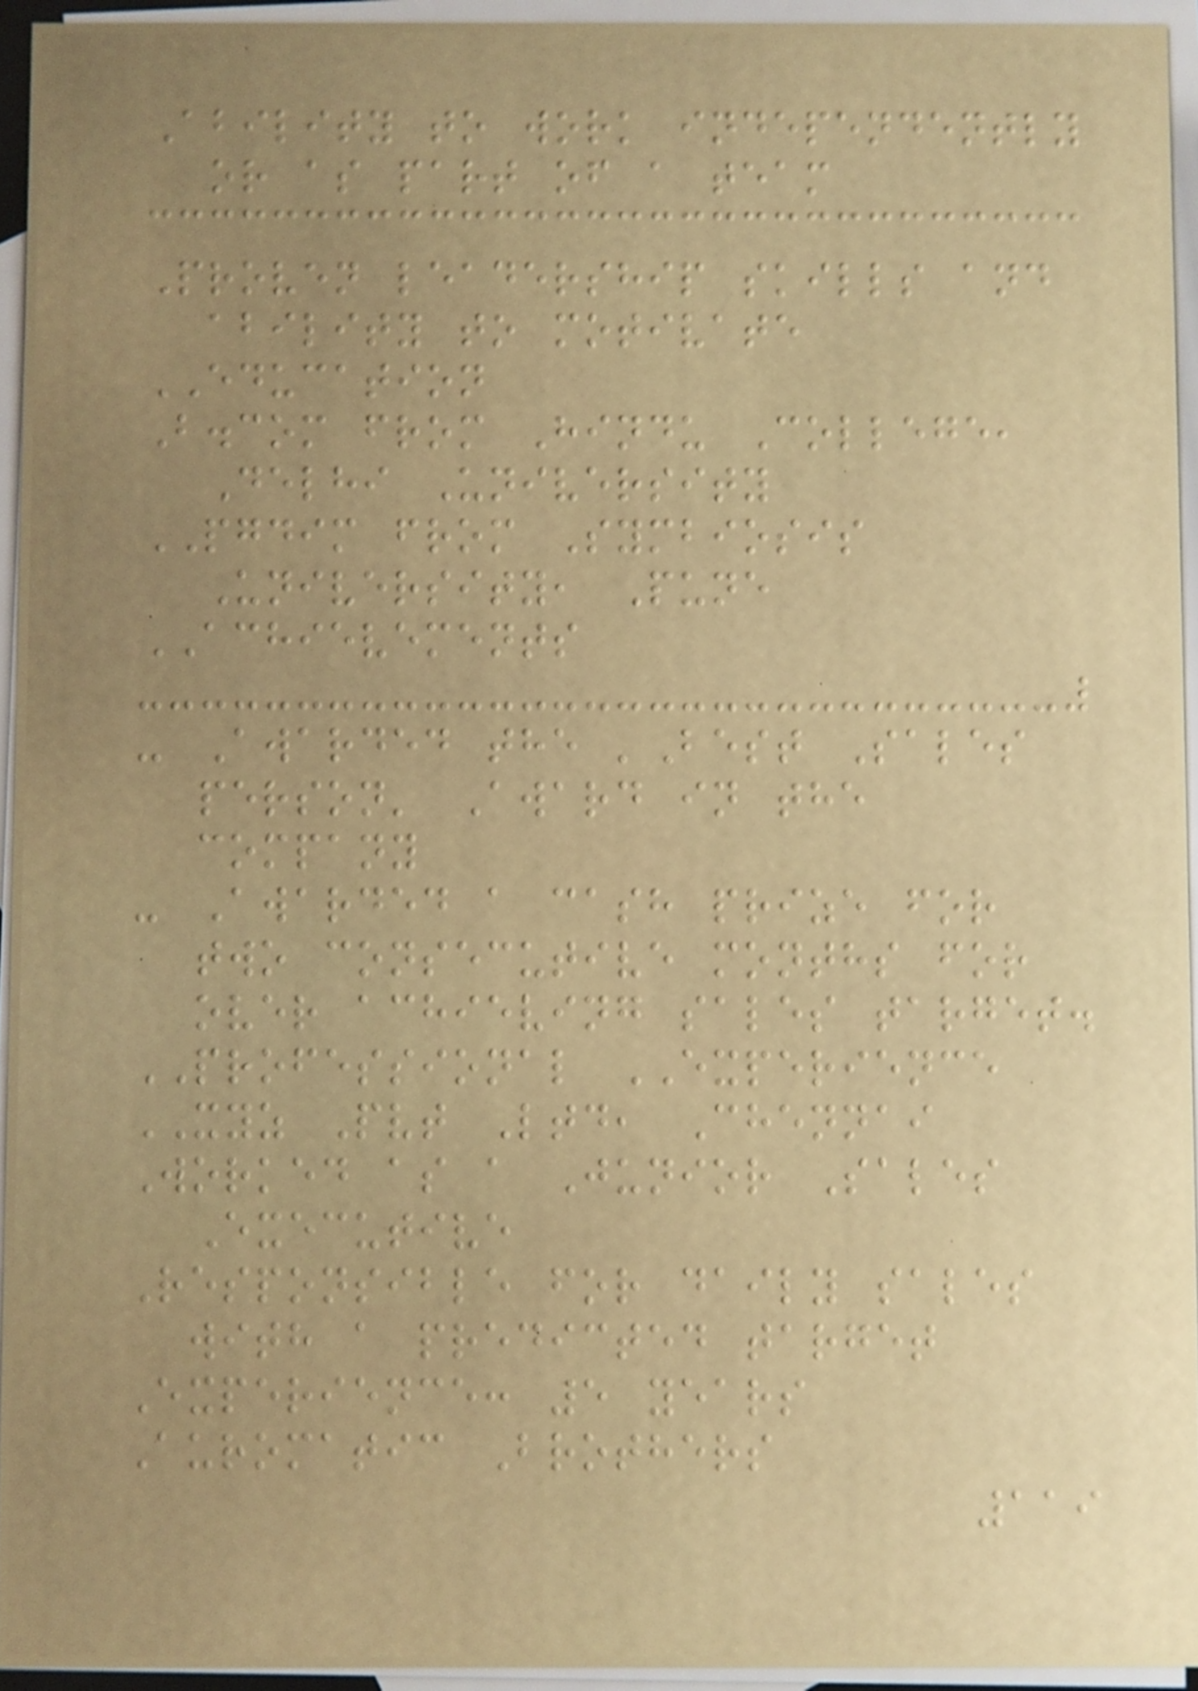Ability to work independently
or as part of a team
Proven leadership skills and
ability to motivate
EDUCATION
B.com from Hindu College,
Delhi University
PGDIM from Symbiosis
University, Pune
ACHIEVEMENTS
- Awarded the 'Best Sales
person' Award in the
company
- Awarded a cash prize for
two consecutive months for
over achieving sales target.
PROFESSIONAL EXPERIENCE
XYZ Pvt Ltd, Chennai
Worked as a Junior Sales
Executive
Responsible for daily sales
with a predicted target
Experience: 5 years
Auromatic Brothers
119
